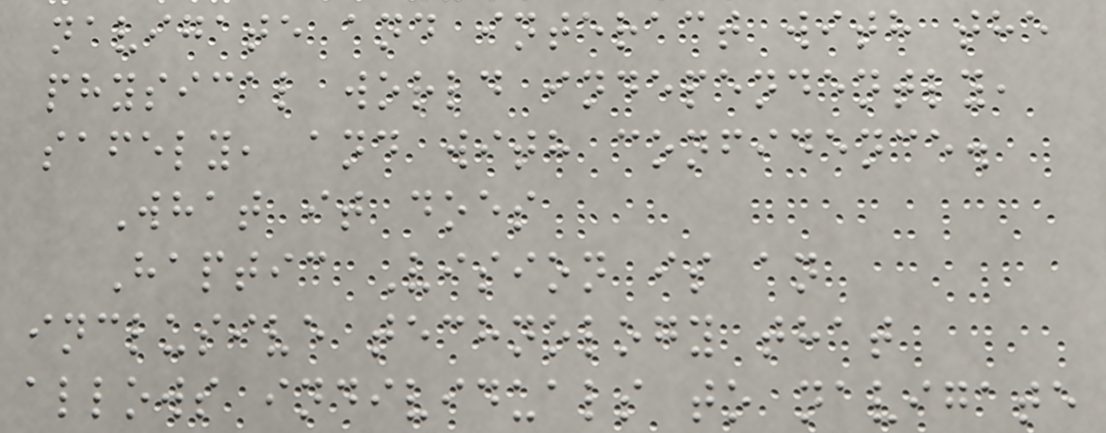navigate and interact with the
physical world independently,
safely, and with confidence.
What it does
Haptic Vision is an
inclusive technology that
allows individuals to navigate
